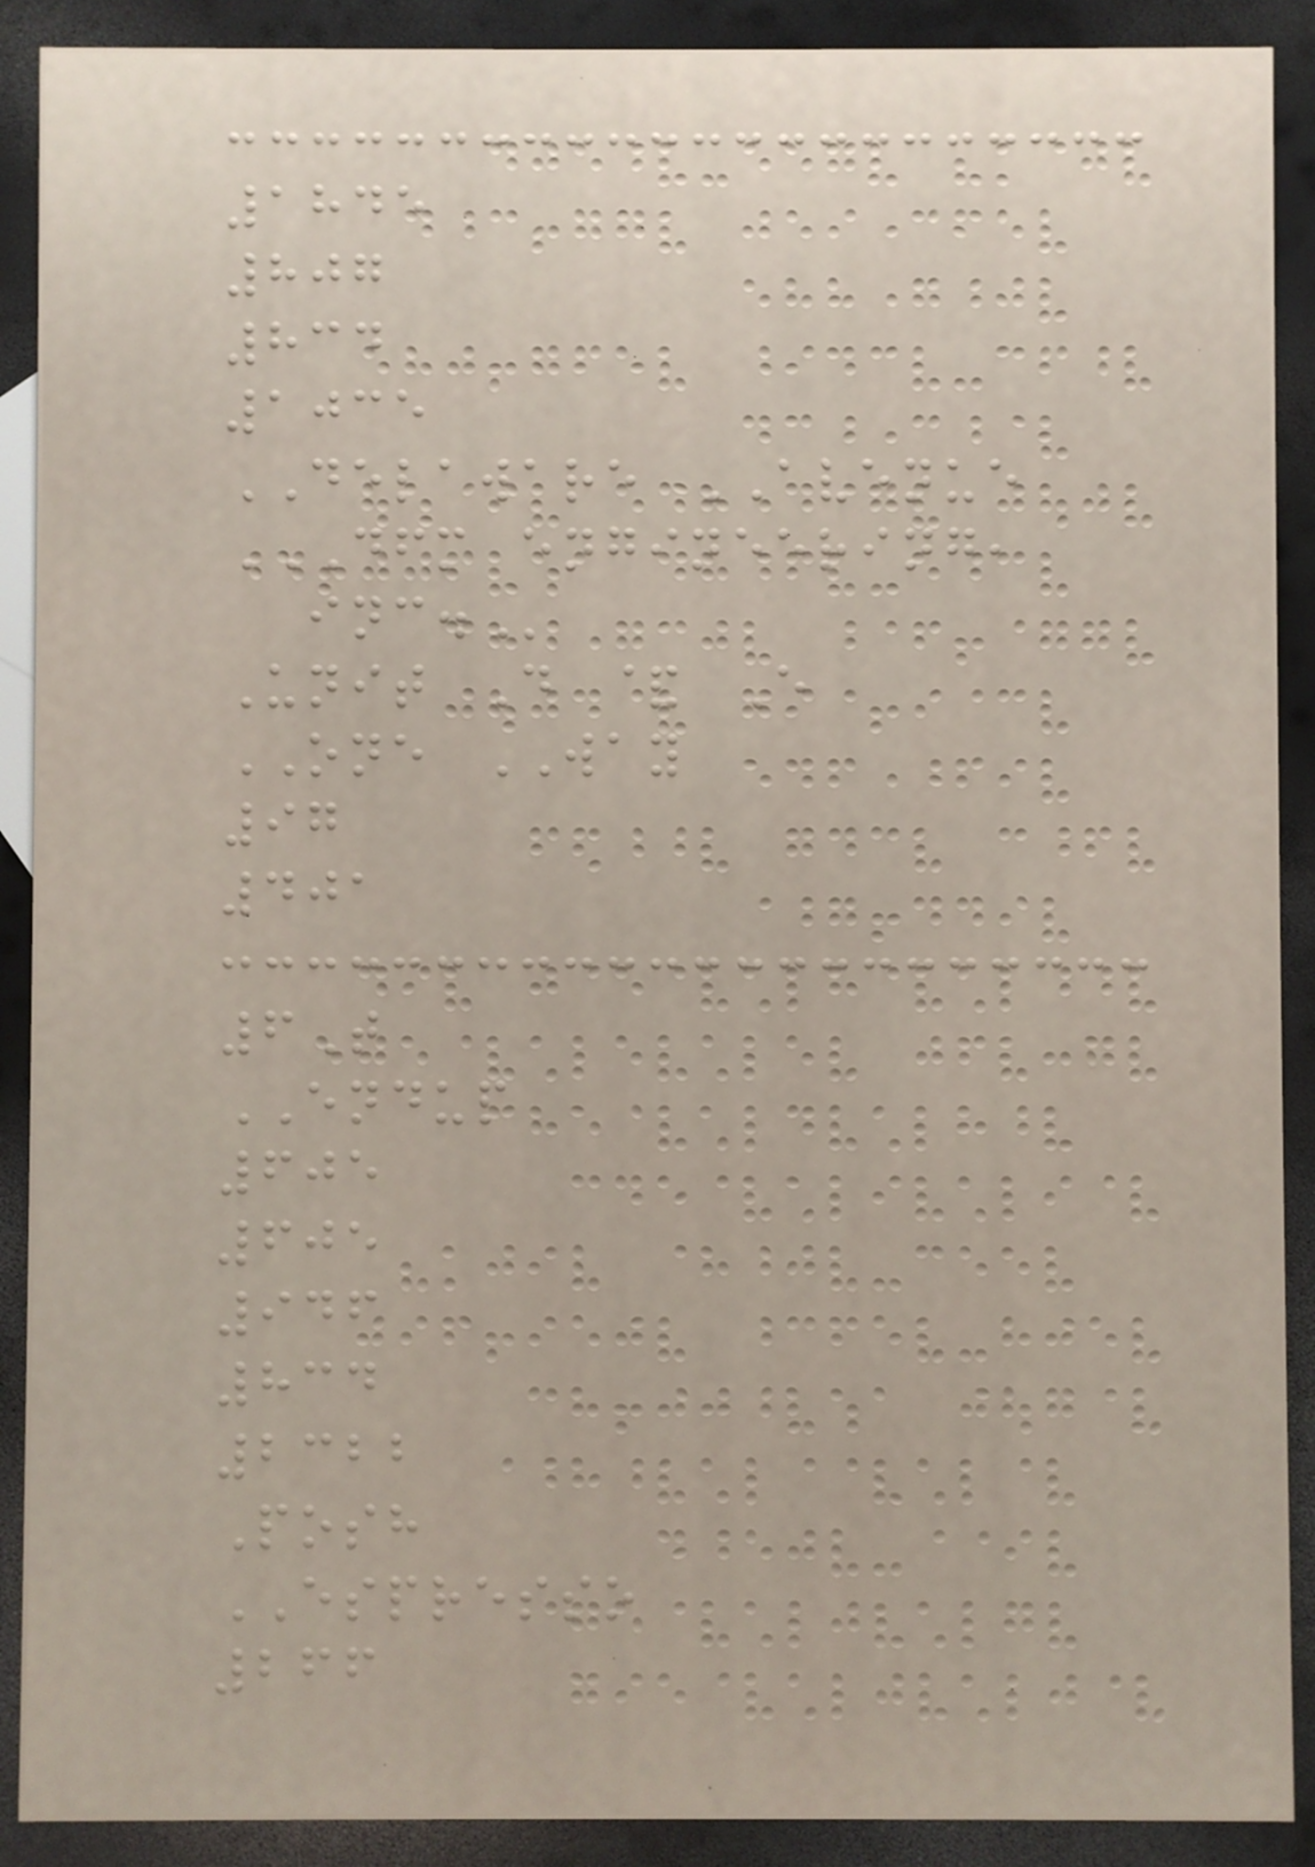1845
807
834
1035
DELAWARE AVENUE
DFM ENGINEERING,
INC.
Unit D & E
ONE WAY
97
401
6T
ENDUP
605
605
946
834
2322
Posh
ESPRESSO
266
